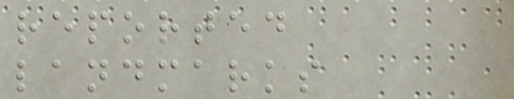reported
landmarks
